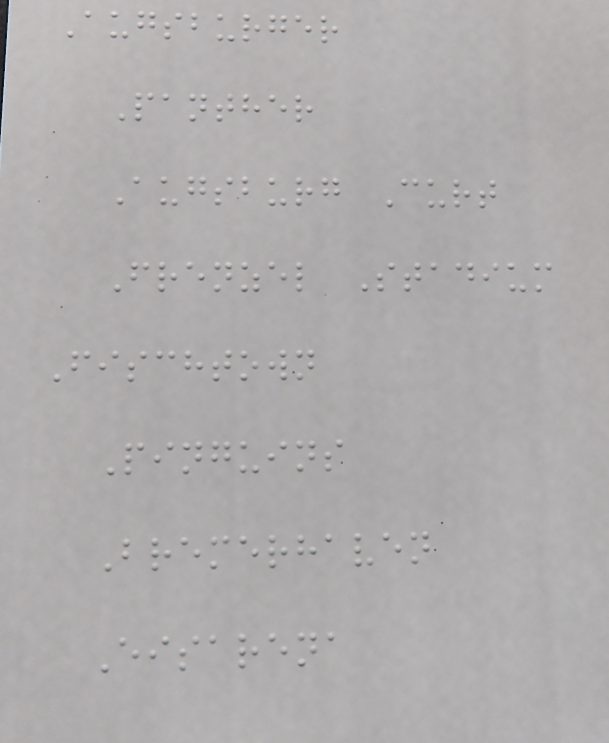Augsburger
Panther
Augsburg Curt
Frenzel Stadium
Fischtown
Pinguins
Bremerhaven
Eisarena
